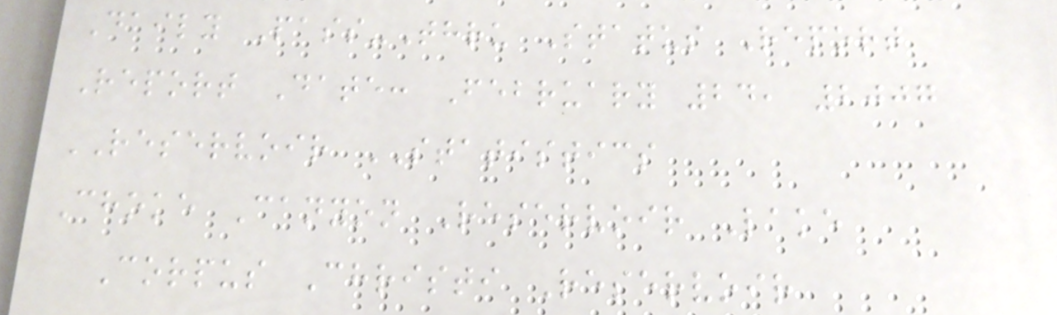Daily Pass-Thru Status Report
Report Date: February 24, 2007
RESERVOIR STATISTICS
Choke Canyon Reservoir Lake
Corpus Christi Reservoir
